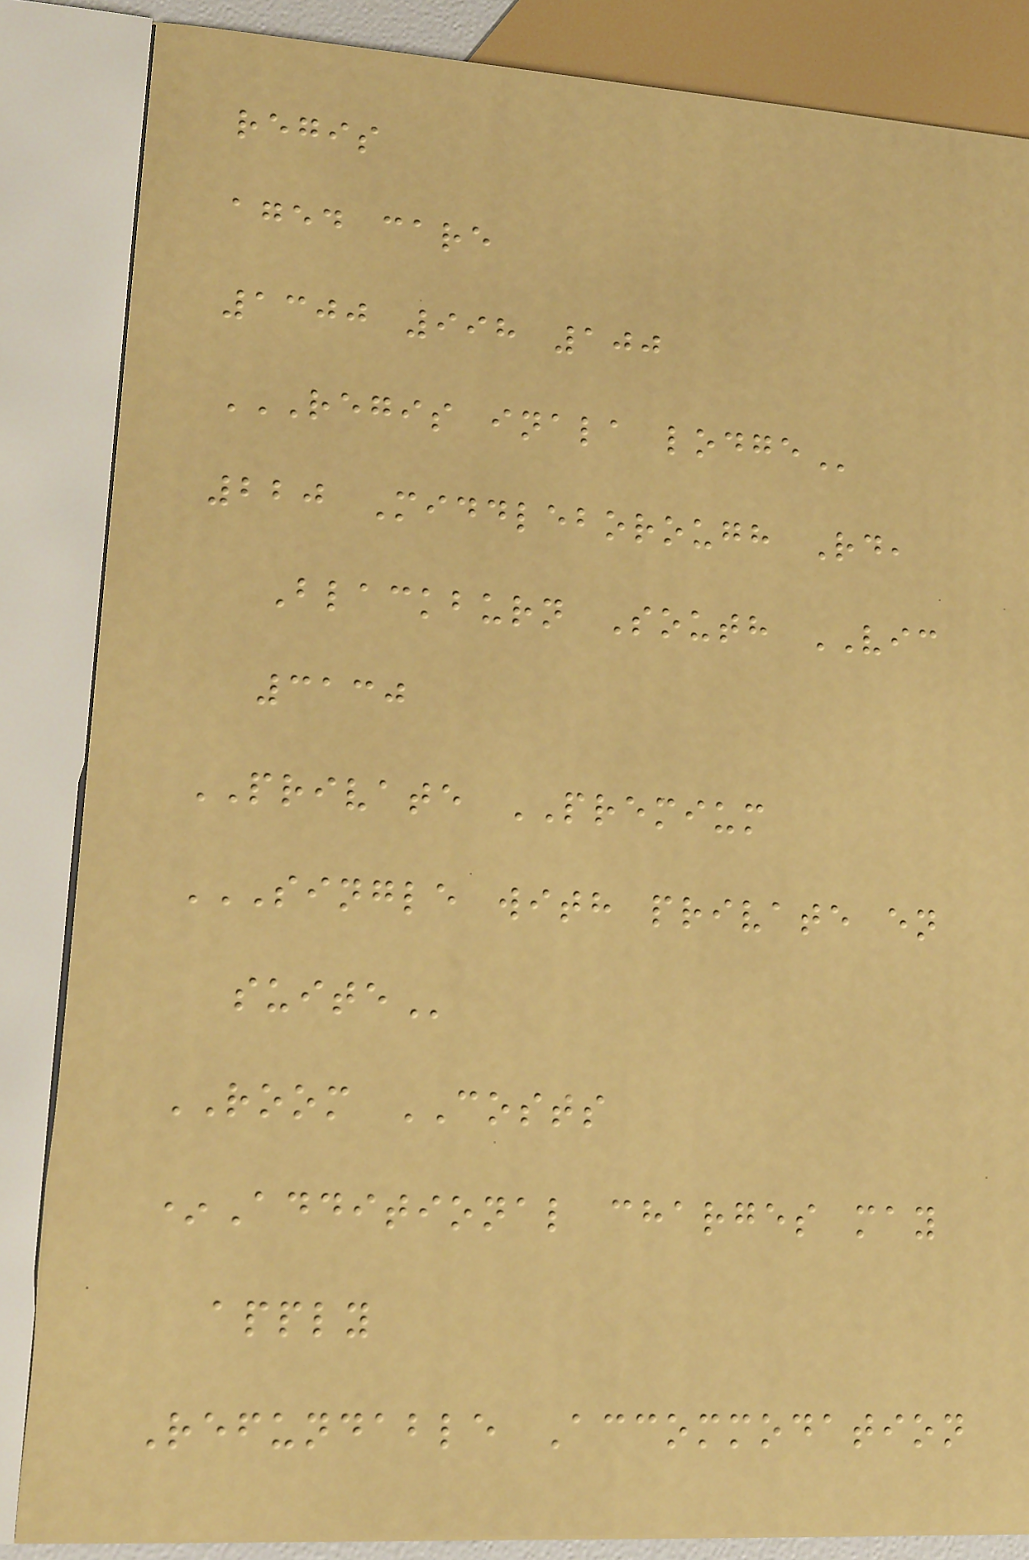regis
aged care
1300 998 100
REGIS INALA LODGE
220 Middleborough Rd,
Blackburn South VIC
3130
PRIVATE PREMIUM
SINGLE WITH PRIVATE EN
SUITE
ROOM COSTS
*Additional charges may
apply
Refundable Accommodation
